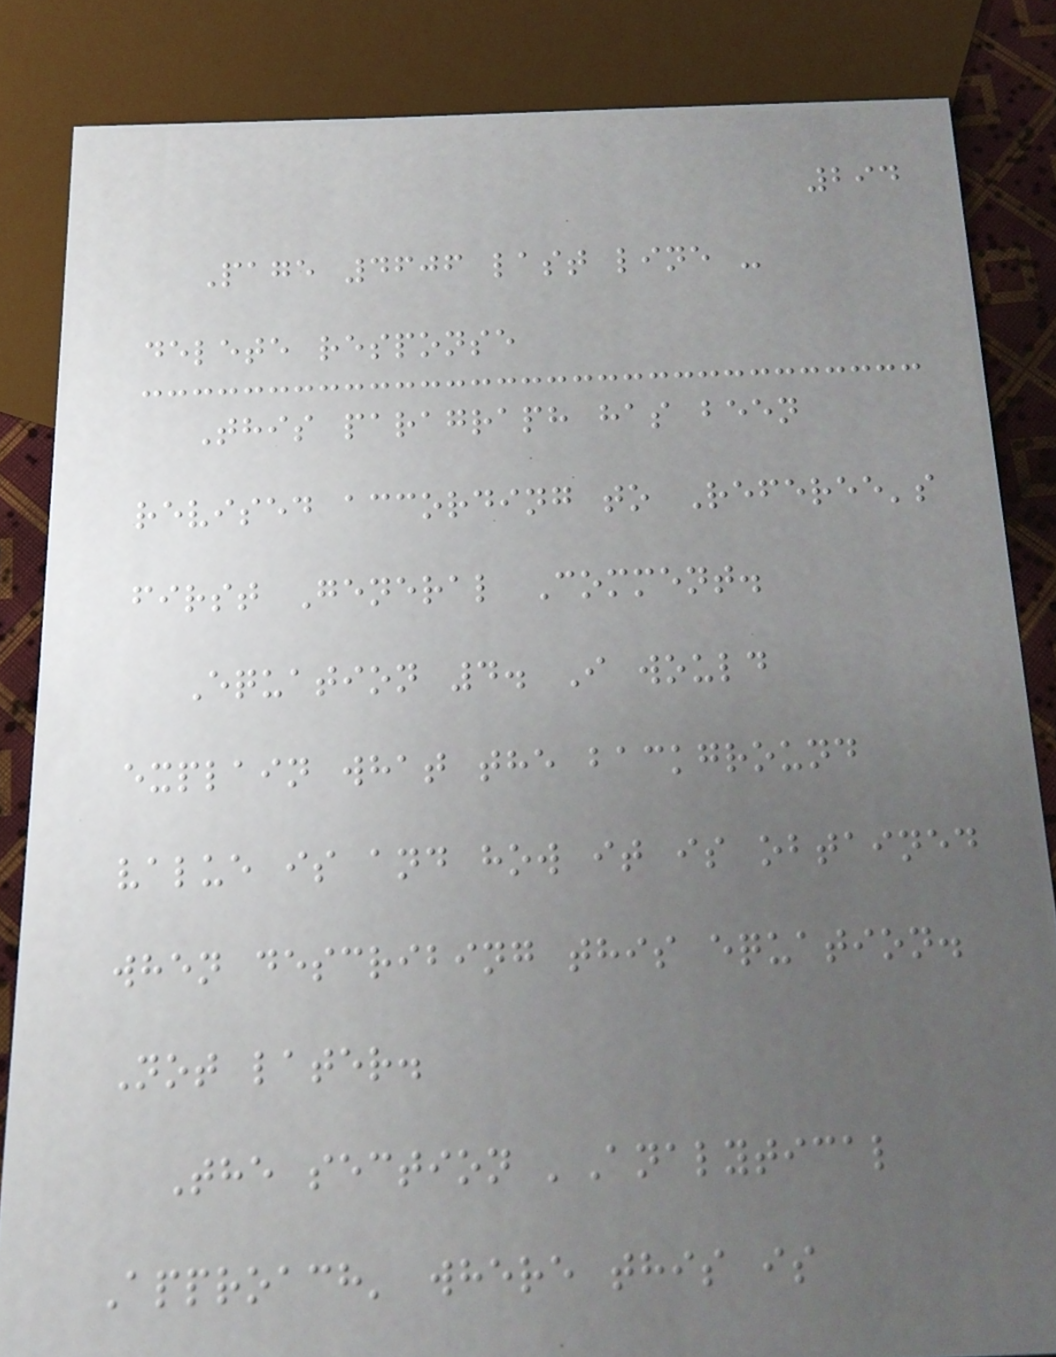294
Page 4606 last line -
delete response
This paragraph has been
revised according to Referee's
first General Comment.
Equation 4. I would
explain what the background
value is and how it is obtained
when describing this equation.
Not later.
The section 'Analytical
Approach' where this is
